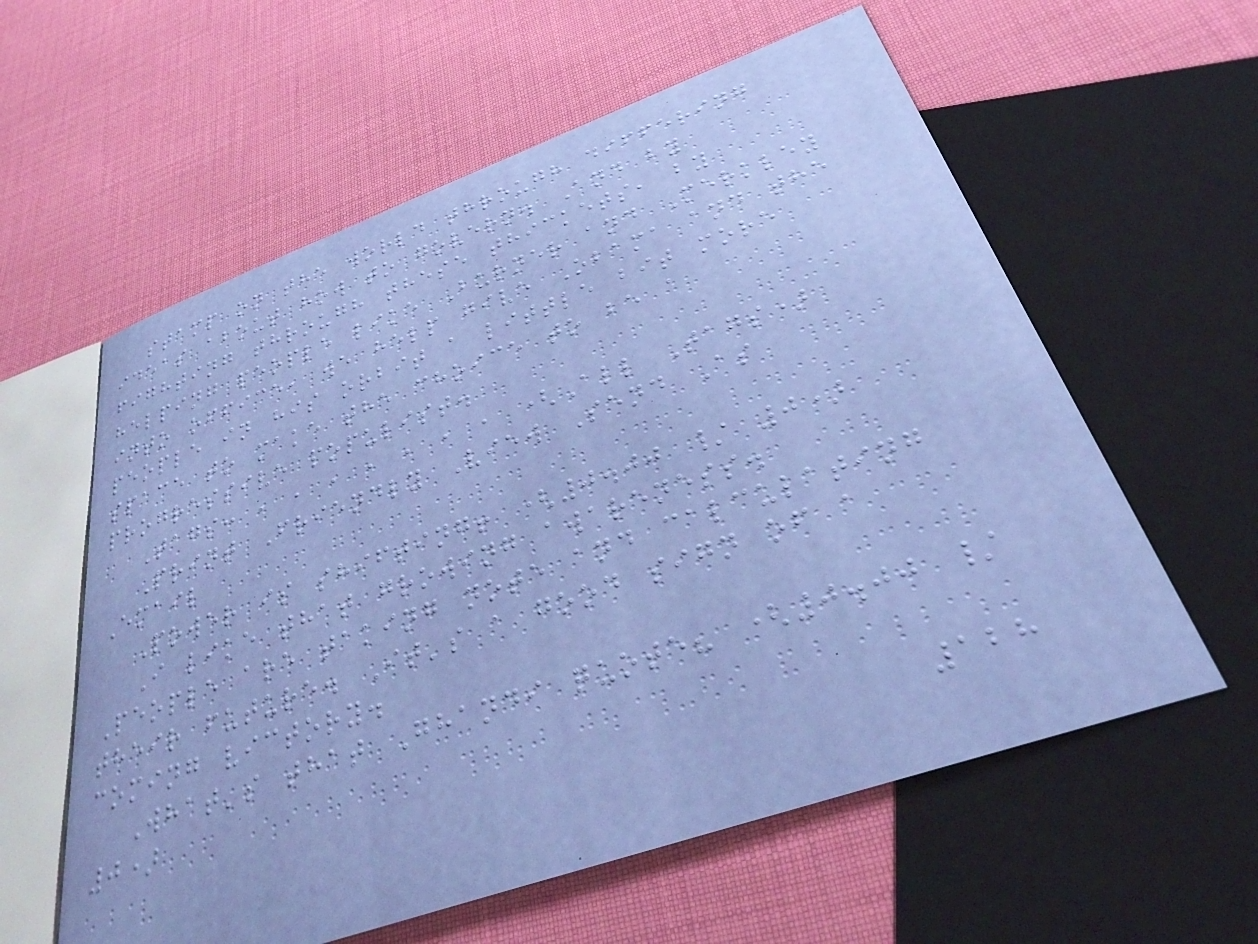stamp on the world through differing
ideas about how to govern. And by
fighting through these thickets, by
helping people like Burner and Merkley
into office, we help give Obama and the
people in his orbit a little bit more
space to make the choice to be a
progressive populist.
Tags: , , , , , , , (All Tags)
Print Friendly View Send As
Email
Power is shifting! (0.00 / 0)
I like that growing awareness.
People are taking note and calculating
their future. It's a good sign of a
coming victory.
What's that Ghandi quote? (0.00 /
0)
128
